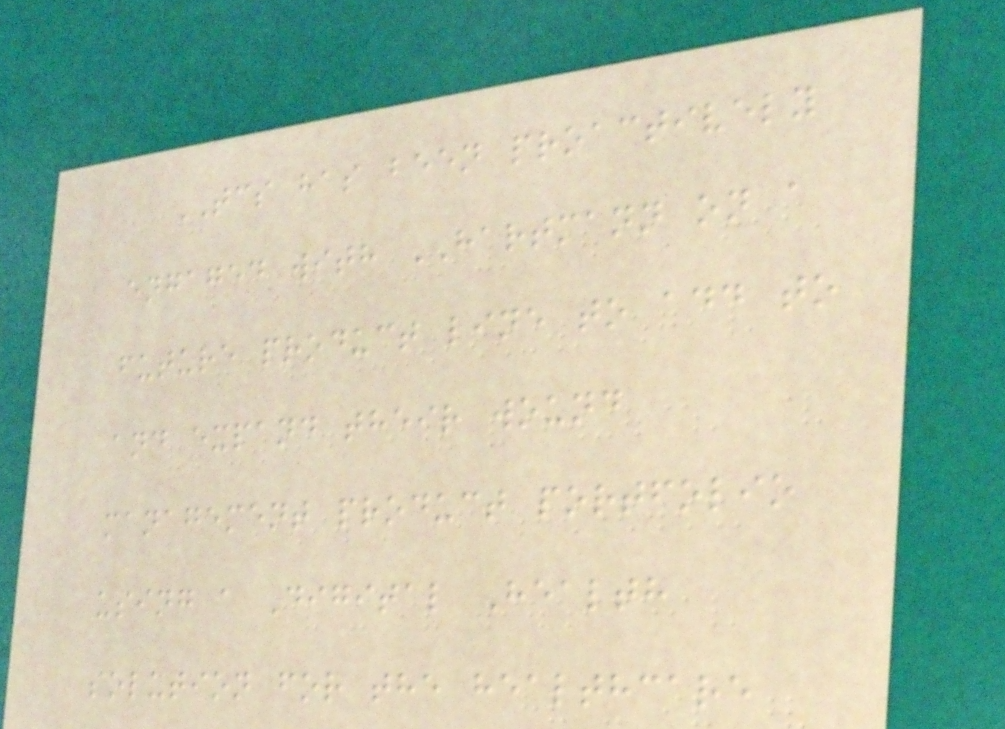TCS has been proactively
engaged with HARTMANN on a
future product line to add to
and expand their wound
management product portfolio
using a Digital Health
solution for the healthcare
